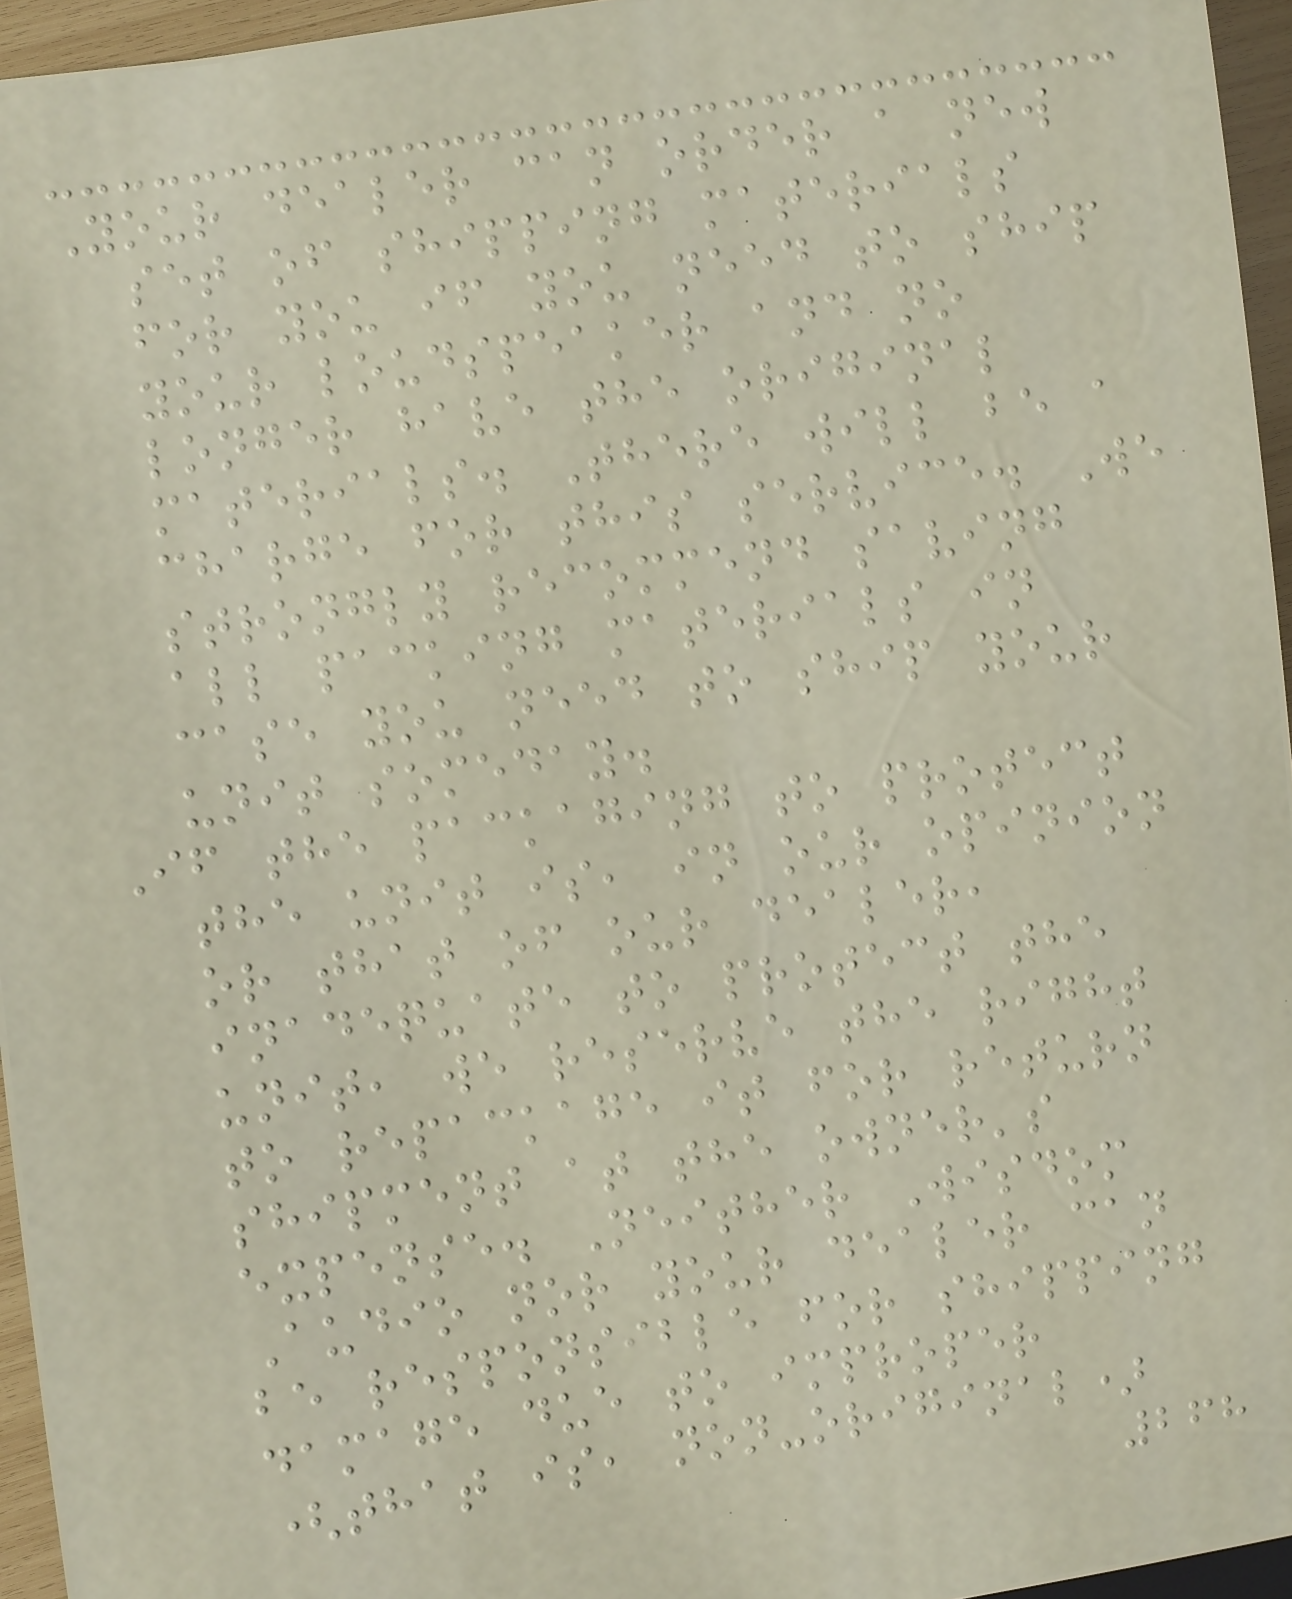Your dealer can order a new
set of shipping materials
for you if you need to ship
your loudspeaker and no
longer have the original
materials. There will be a
charge for this service. We
strongly recommend saving
all packing materials in
case you need to ship your
unit someday.
If the packaging to protect
the unit is, in our opinion
or that of our dealer,
inadequate to protect the
unit, we reserve the right
to repackage it for return
shipment at the owner's
expense. Neither Wisdom
Audio nor your dealer can
be responsible for shipping
damage due to improper
(that is, non-original)
268
